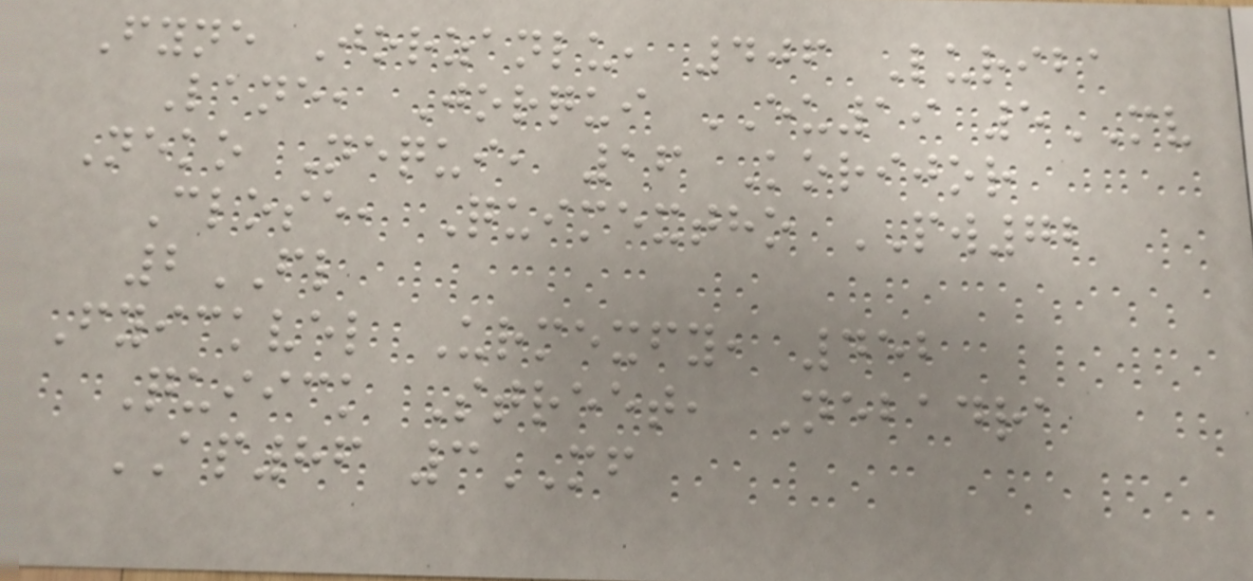Fyne Jorzanlu, 406 Luriba
Lane, Jorqui EU19 5MV
Neko Nequi, 16 Korijor
Close, Quimextho PW72
2FL
Fyickvel Urmexfy, 452
Quiick Street, Nebadra
AP86 3MF
